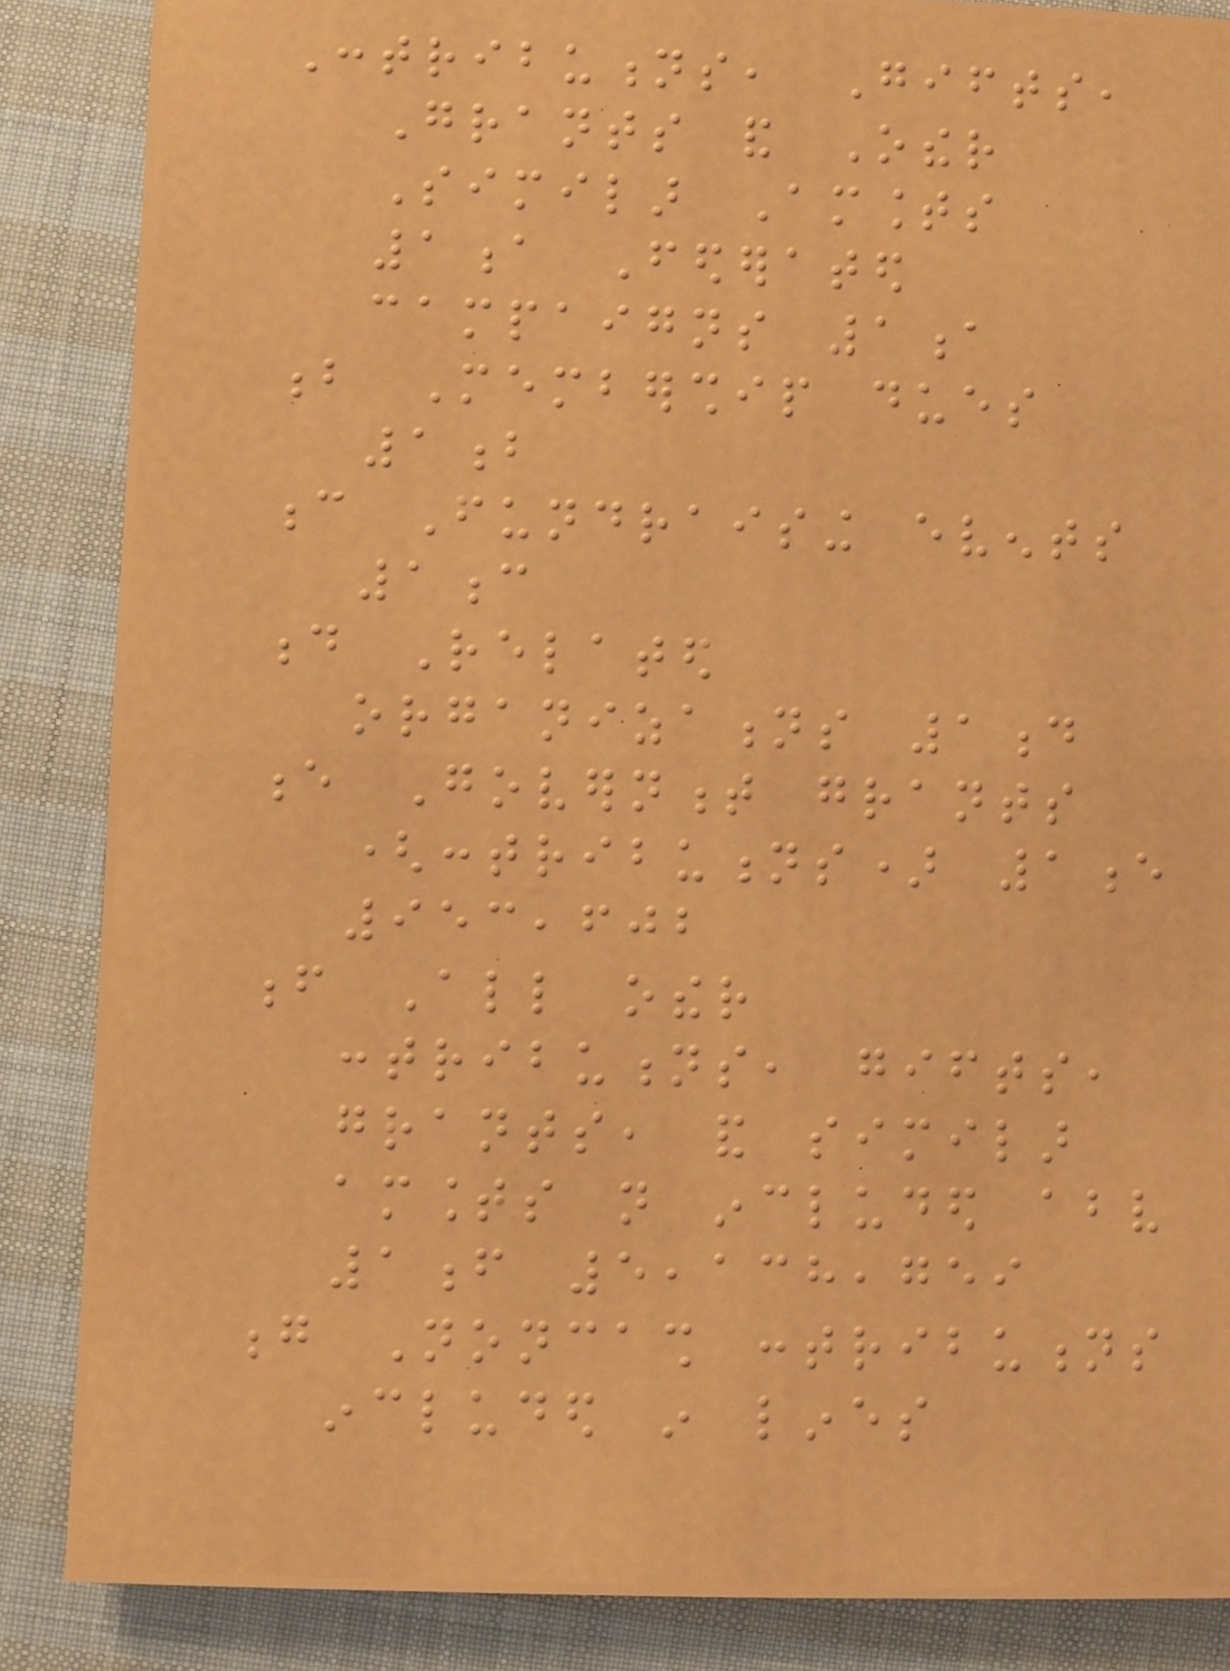Contributions, Gifts,
Grants and Other
Similar Amounts
1a Federated
campaigns 1a
b Membership dues
1b
c Fundraising events
1c
d Related
organizations 1d
e Government grants
(contributions) 1e
953,602
f All other
contributions, gifts,
grants, and similar
amounts not included above
1f 5,138,759
g Noncash contributions
included in lines
